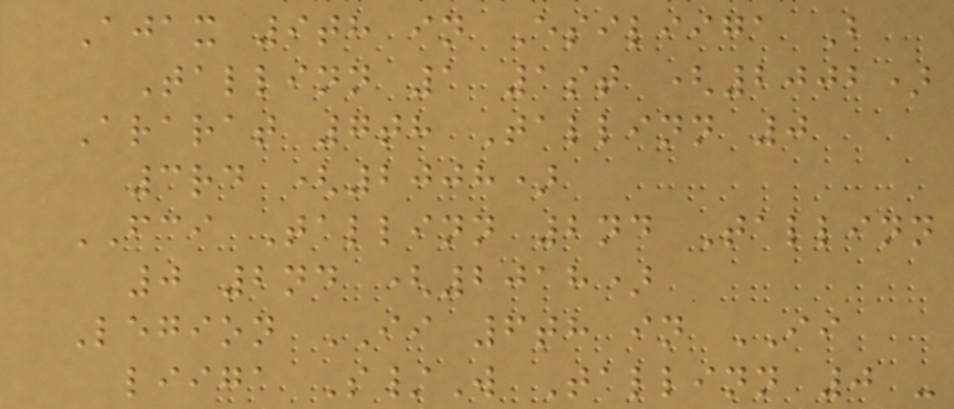Ajax 9th in Esiliiga B
Tallinn 1 1st (2002)
Ararat 7th Tallinn 0
3rd (2008)
FCI Tallinn 2nd Tallinn
0 2nd (2018)
Legion II 6th in II
liiga S/W Tallinn 0 -
